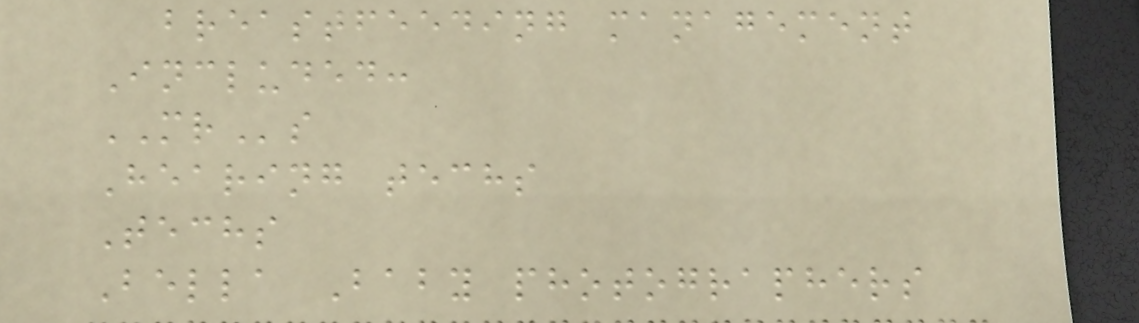breastfeeding management
Included:
MRs
Hearing techs
Techs
Bella Baby photographers
